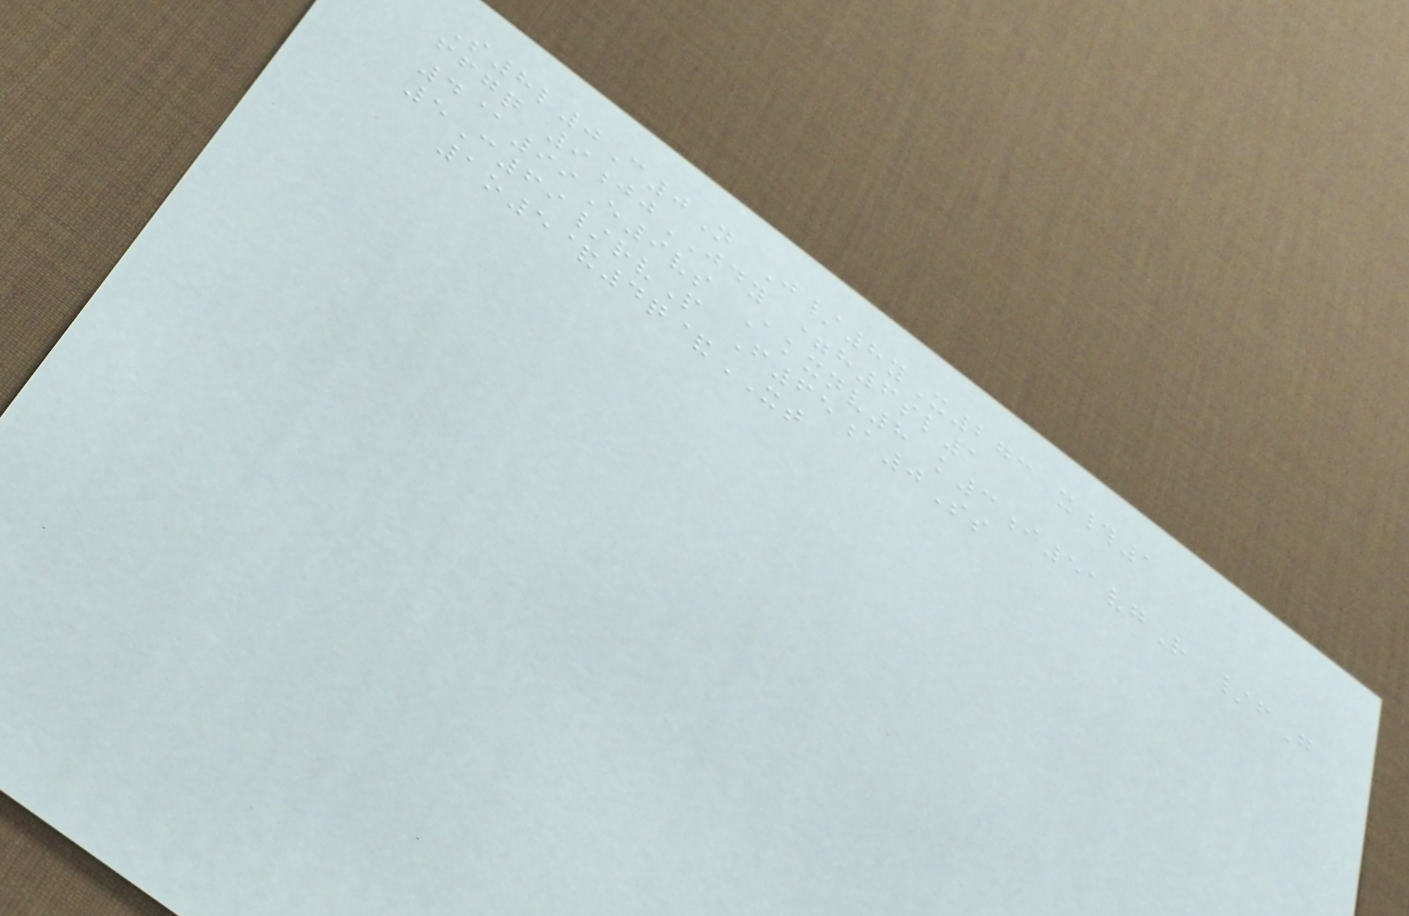S8l0C0N J/8yX273 x#1
ffgq 9jjJDY =h6sl1
4@99E9vs Akxnv8 k3i51vgR /fG
5C69/rvP F65a0Ss
1o5&4q&XT
